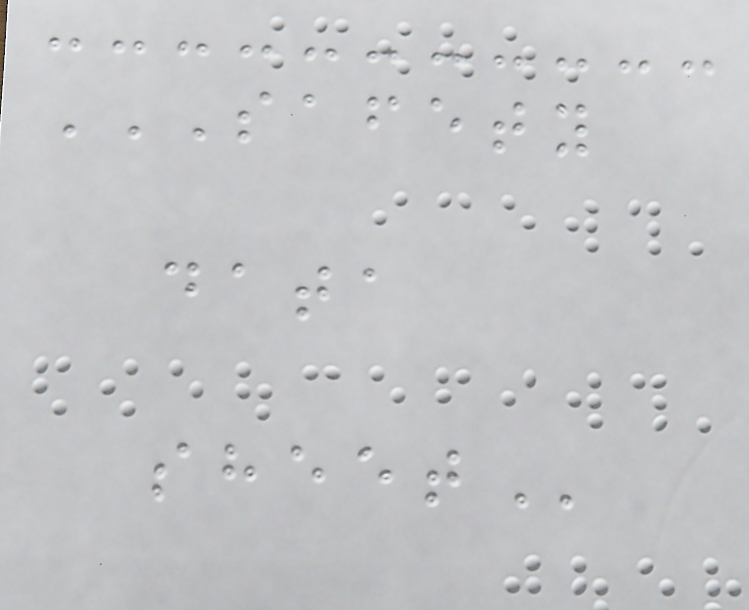SAFETY
DATA
SHEET
